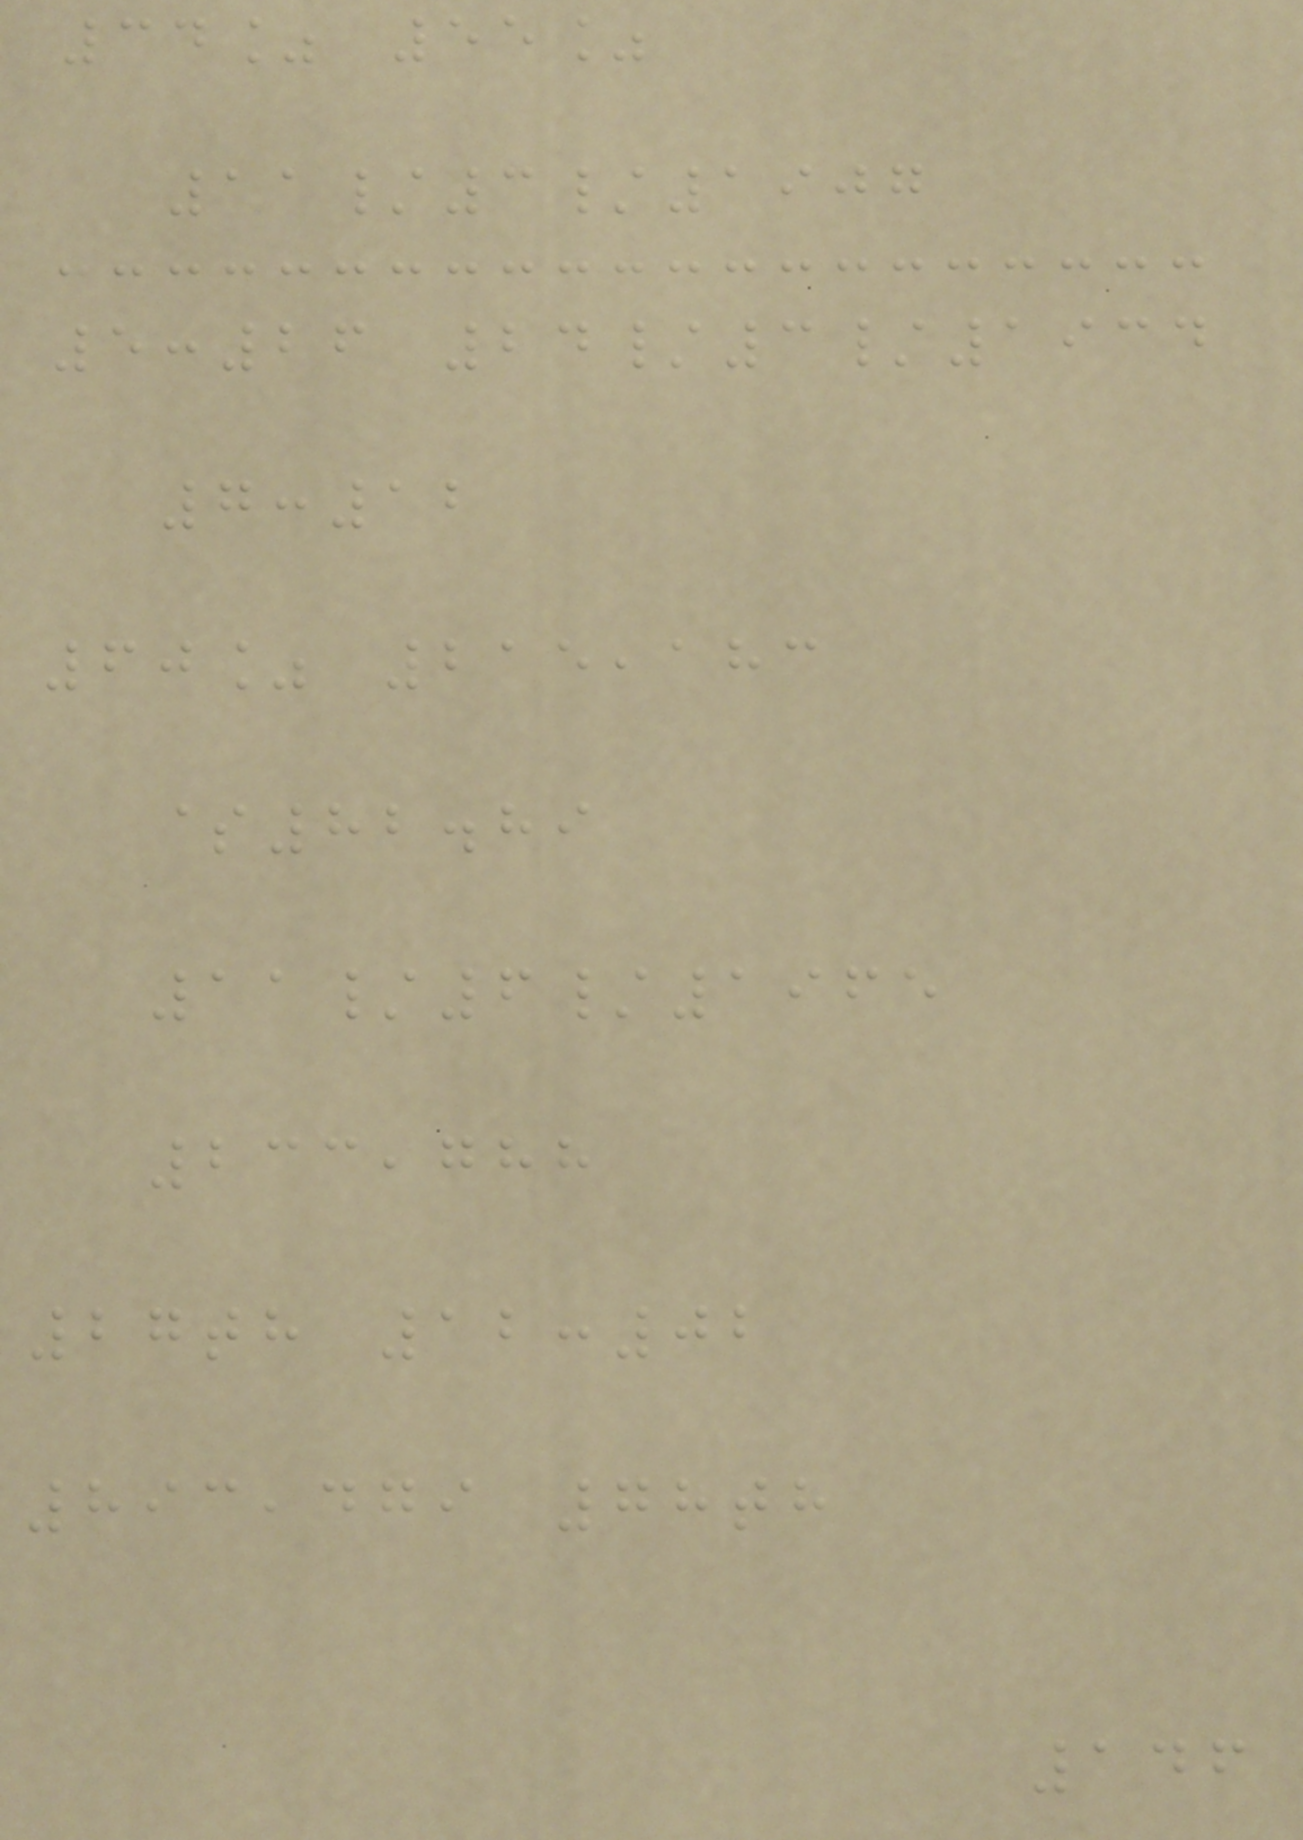34% 55%
11/3/1907
5:26 24/3/1934
7:12
60% 215,183
$82.89
11/6/1965
233,788
27th 12:02
893,479 78th
146
